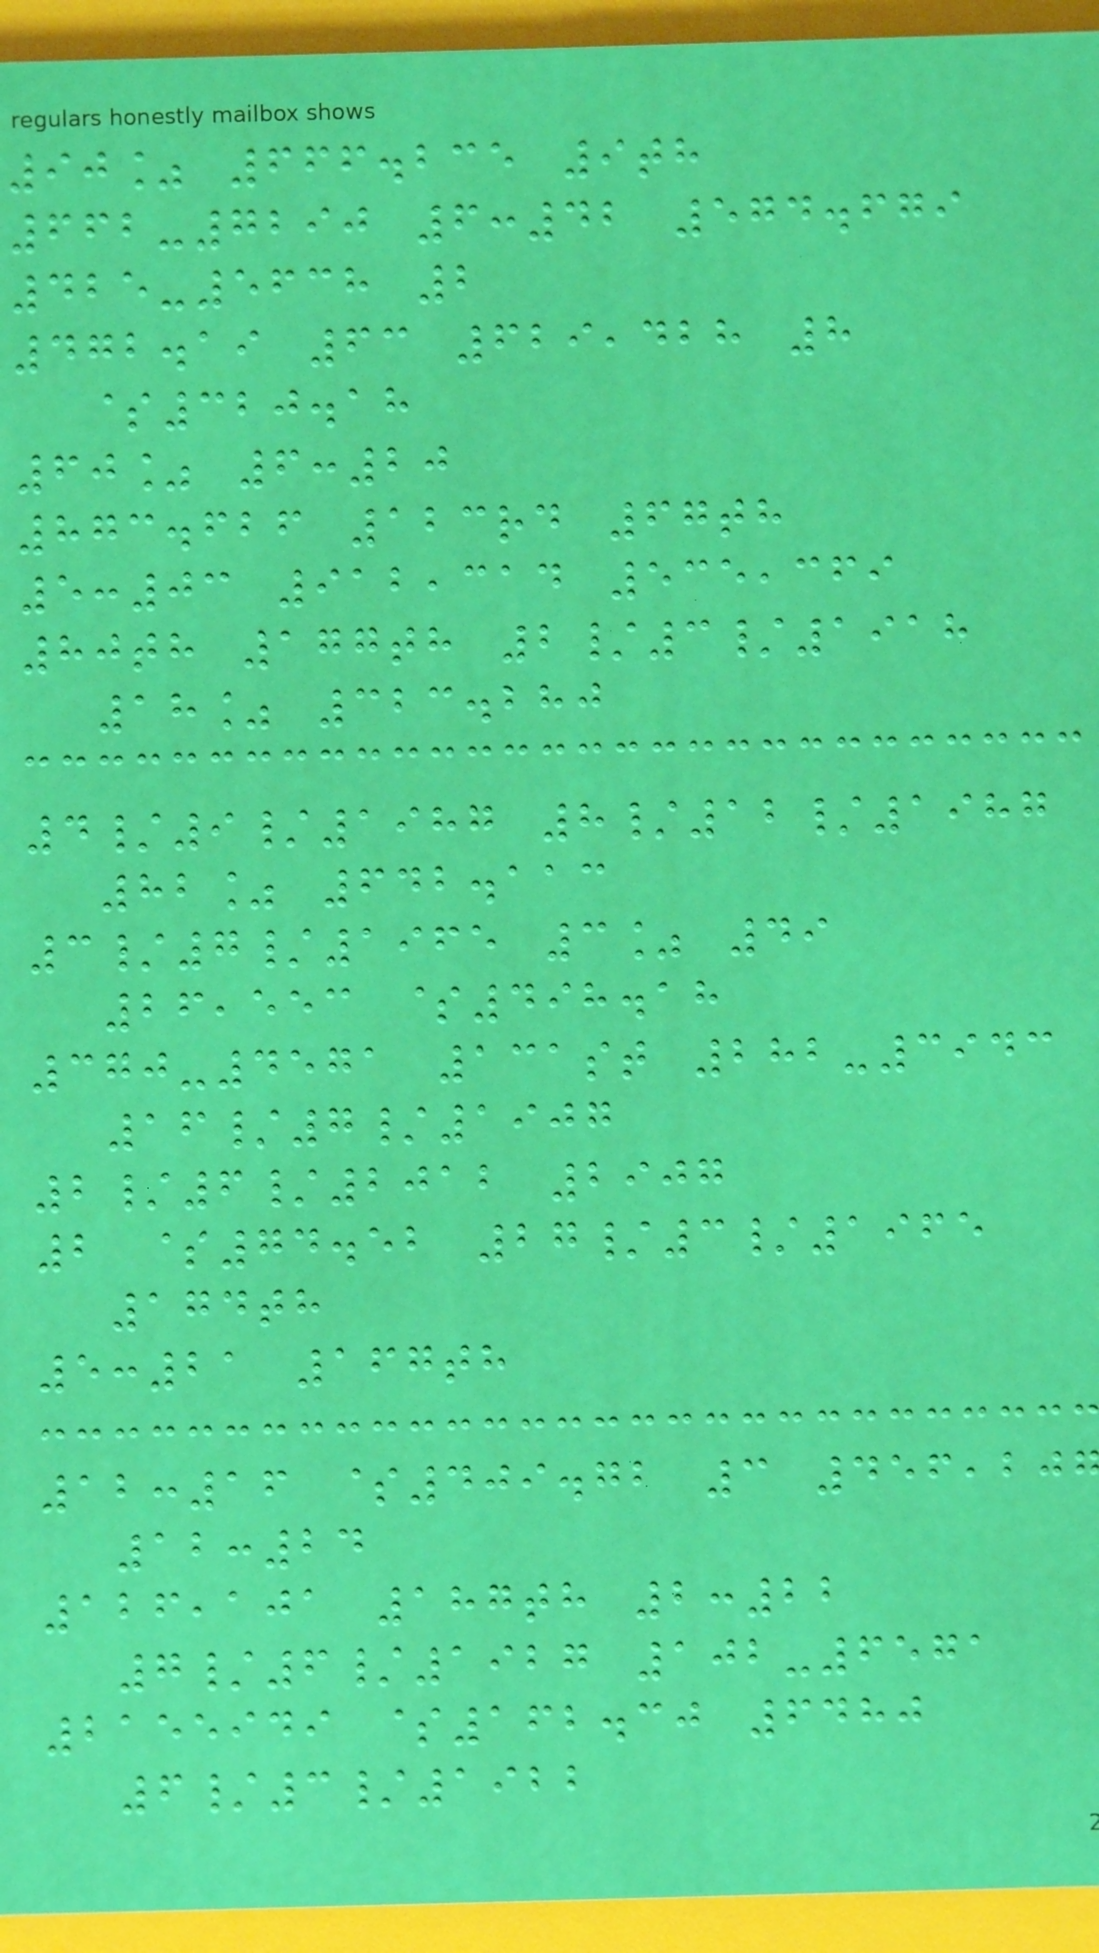90% 666.235 9th
662-7290 6:42 574.679
425-5638 2
472.19 63 629,428 8
$320.18
60% 6:20
873.626 123rd 67th
5:03 912,314 535,369
80th 177th 2/3/1918
18% 323.280
4/9/1987 8/12/1987
82% 642.113
3/7/1965 3% 49
26,553 $498.18
370-4571 131st 282-3943
16/7/1907
2/6/2012 2907
2 $74.52 27/3/1965
174th
5:21 167th
12:16 $409.72 3 456,20
12:24
126,101 187th 2:22
7/6/1927 102-6571
2155949 $162.30 6480
6/3/1922
